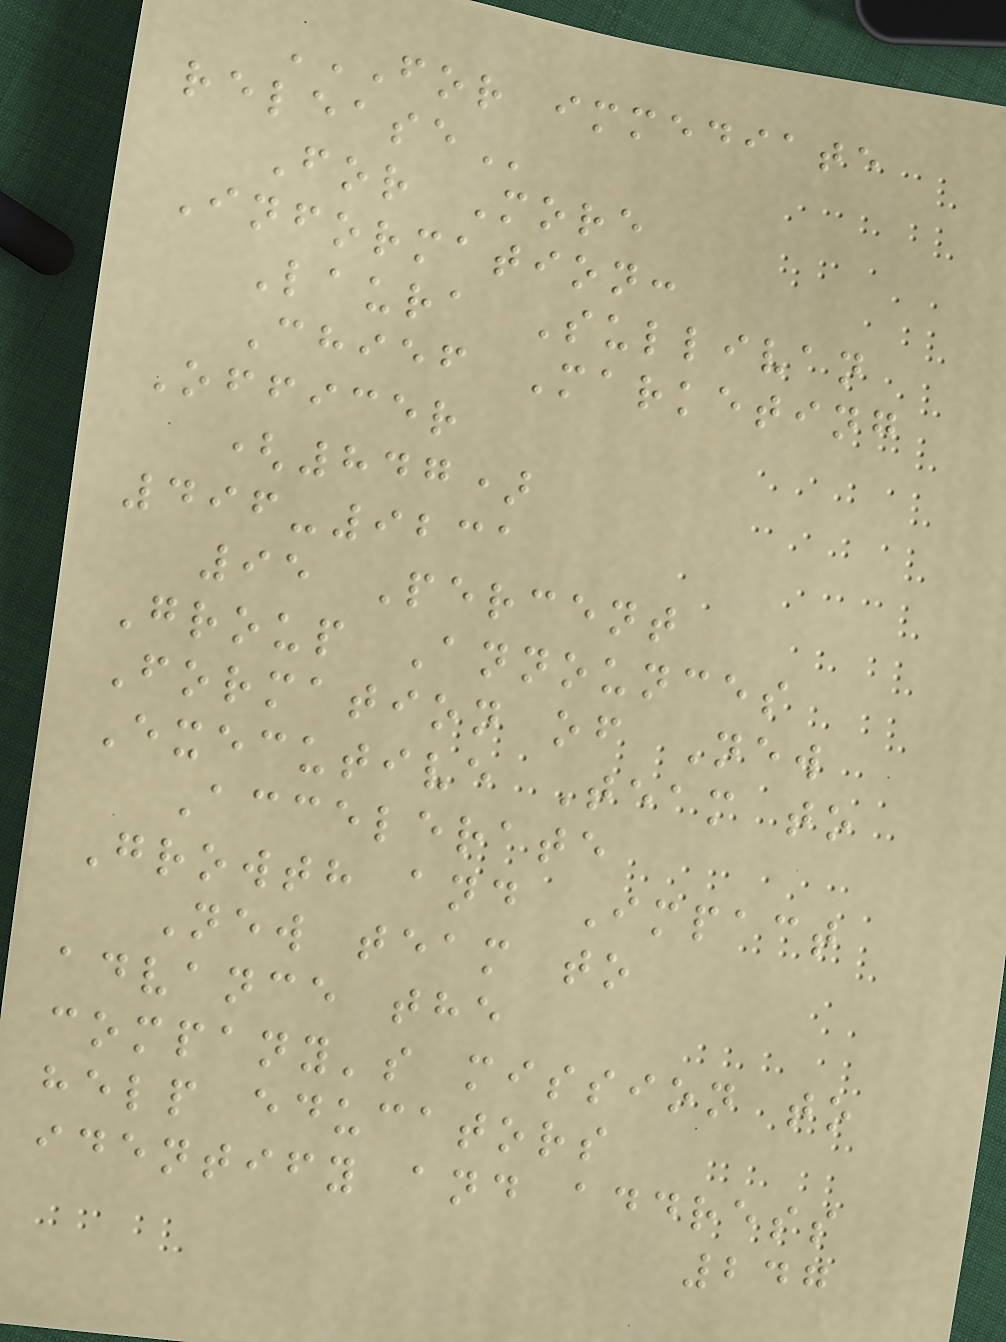FOR IMMEDIATE
RELEASE
For More
Information:
Laura Sullivan
Chief Marketing
Officer
(847)
496-9231
95 Percent
Group Announces
Formation of New
Executive Team to
Accelerate
Growth and Impact
New team to
advance the
company's mission to
help educators
identify and address
247
